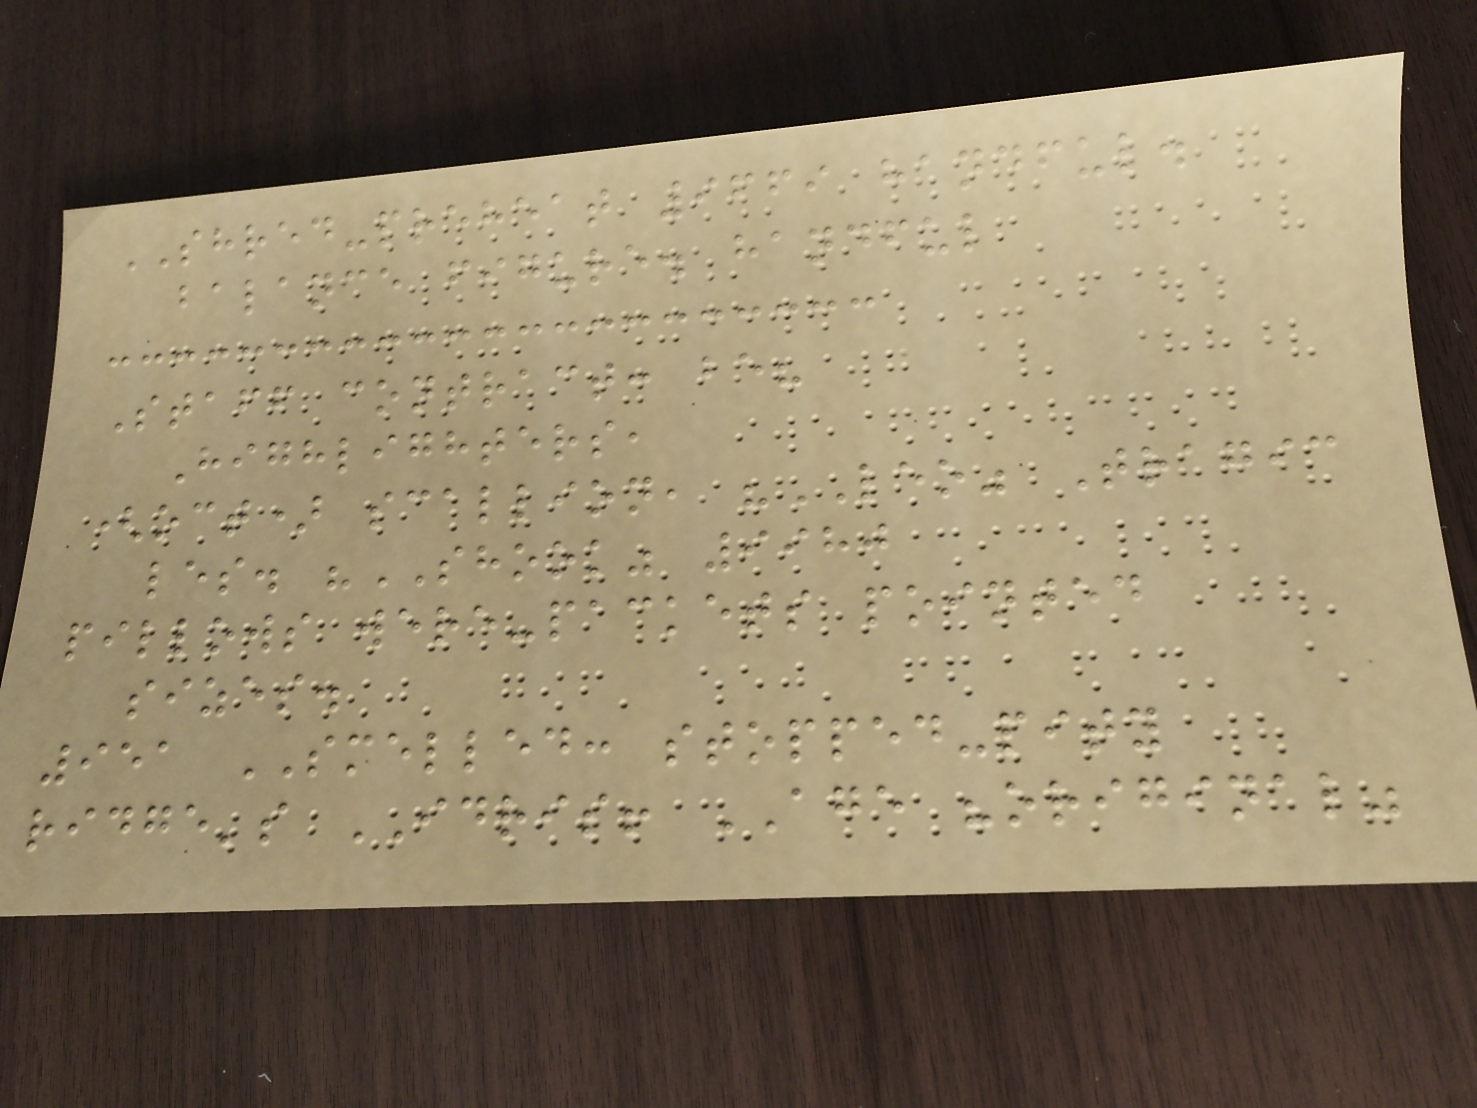SHRED-preheat 9669 handful.
balance figure. handful
Staff contract: be?
Highlighters,
(oct) scallion, "LEO" Tragic
les. "SHOOK" 9980
pillows were-packets pointed
sizes.
951 SMELLED: stopped-pity
ridge's IDRIS! AGE "original"
